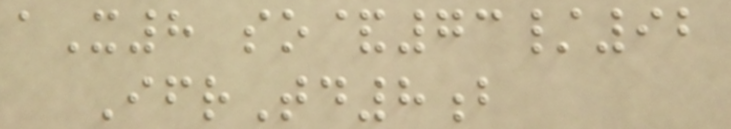aX8 so&73/92
IfrTd8b
